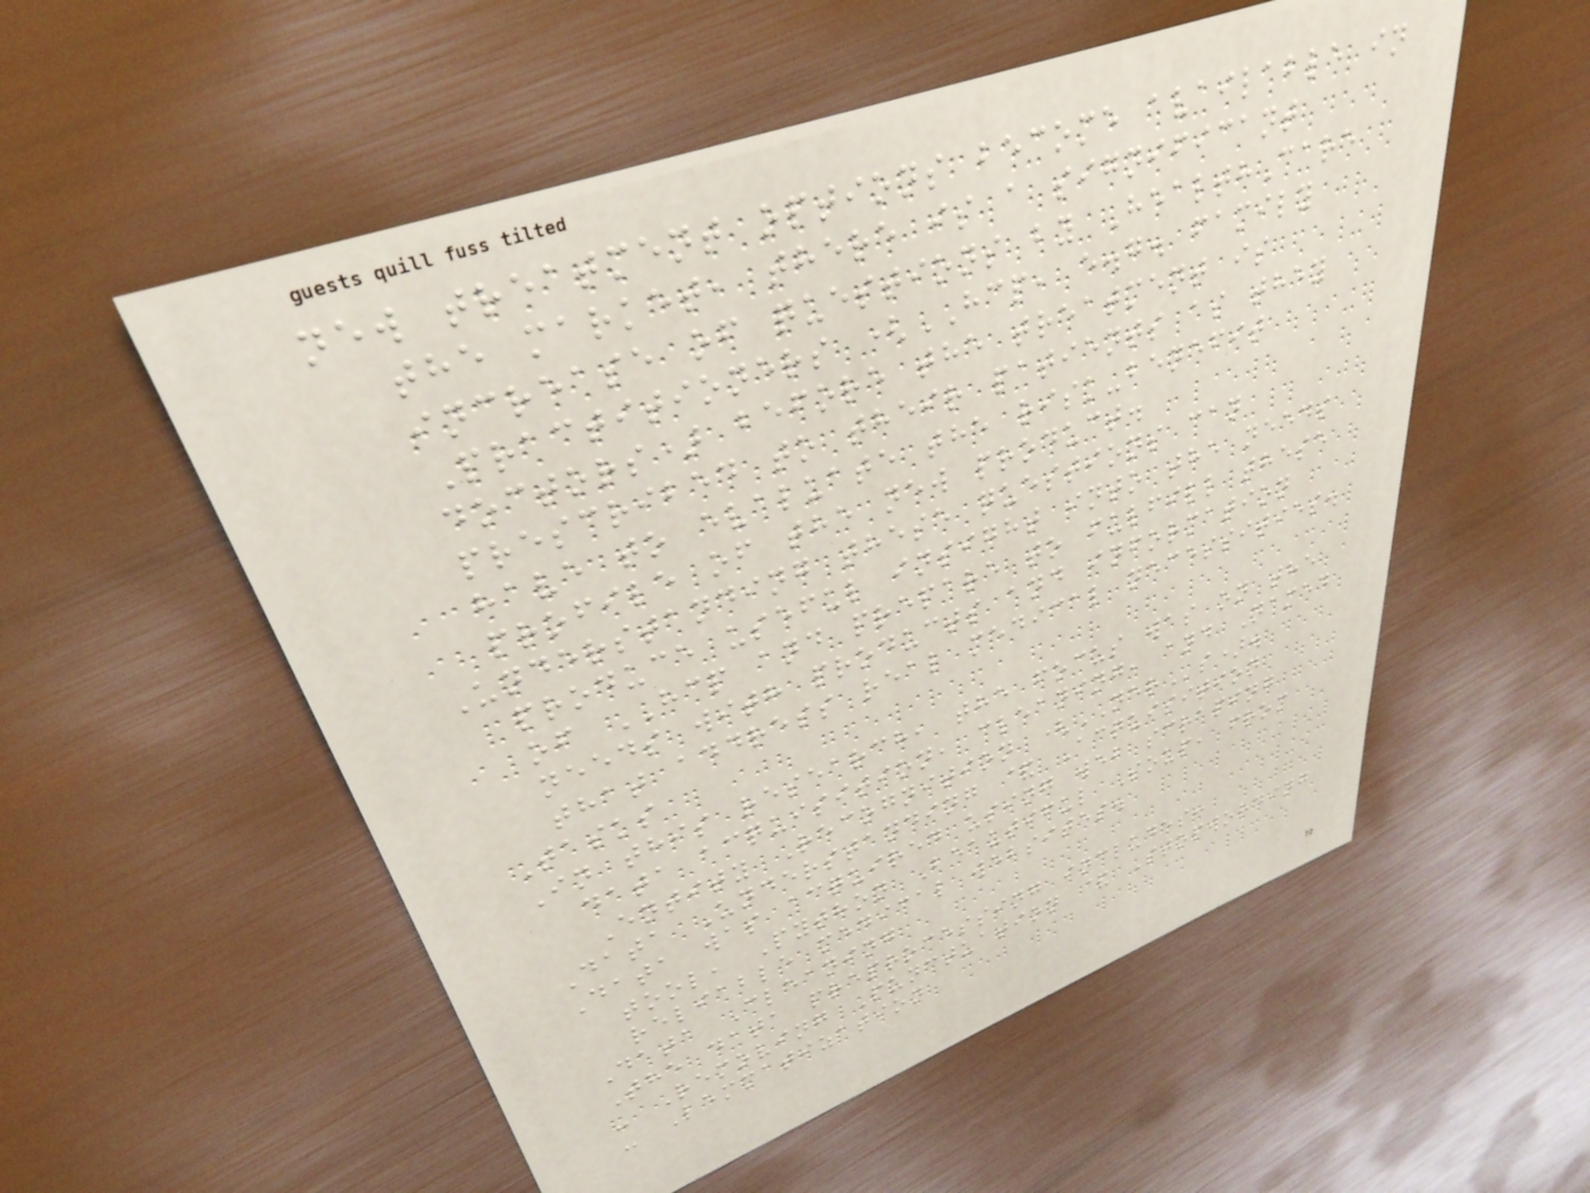new treatment options become available in
the market, there is a significant
increase of questions by HealthCare
Practitioners (HCP, e.g. family
doctors) before the treatment is
prescribed to their patients as they
have to evaluate the risk-benefit
profile of the new product.
Understanding these questions can
produce useful insight into the needs
of HCP and prepare to fulfill these
needs with products and information
that address real medical necessities.
Tasks
In this research, the focus was on the
data acquisition, cleaning, and Named
Entity Recognition (NERs).
Data Understanding & Acquisition
Data was acquired using web scraping
tool, Python Beautiful Soup, from
reliable medical websites.
Data Cleaning
The data preprocessing includes:
- Removing Punctuation & Stopwording
- Lemmatization
